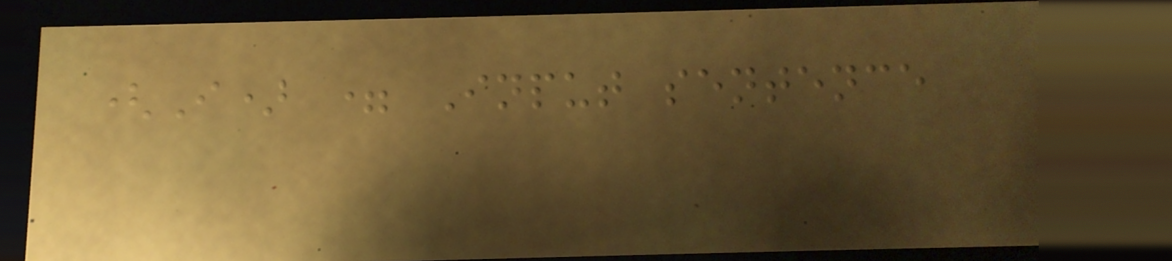(I) = Input sentence
